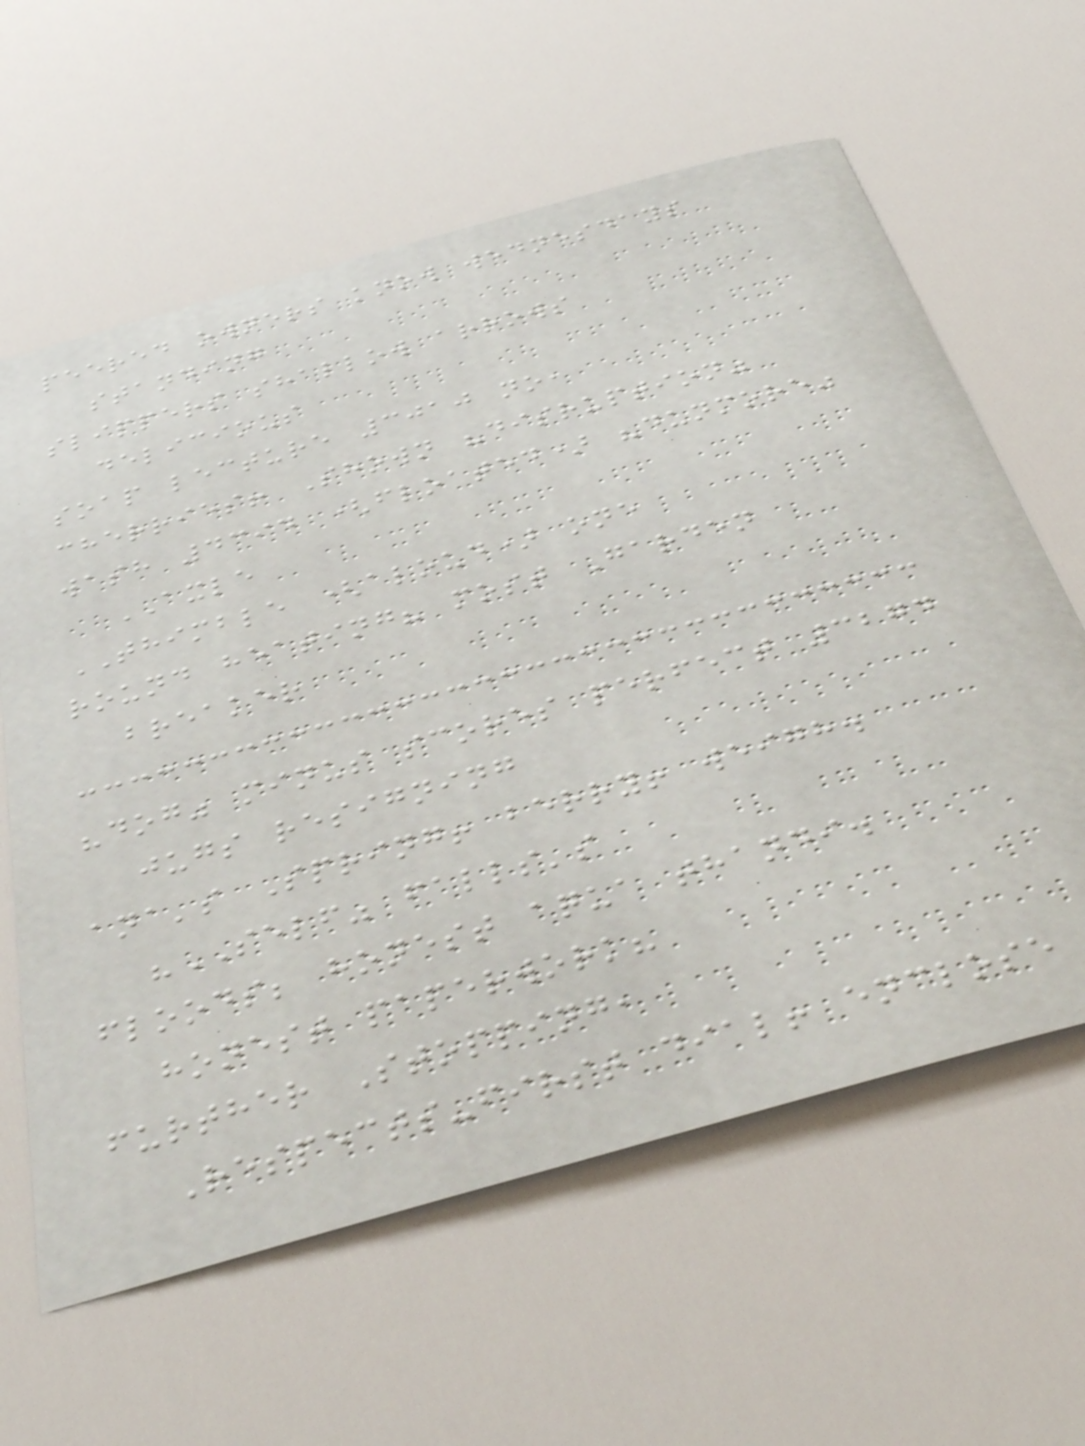peered owners know wednesdays
standing
slippers shallow arrows
delicious
soap lecture 3010 no,
cherries! Shown "disruption"
wash 4394 (floated) "dunmore"
AXLE
THIMBLE (aloud) one
round heating? most Garden
breaker
"dog" minus scores perfect 3274
jugs resigning
ana's Spring! berry! weigh.
"SELF" falls's
floods; honest aqua thandi.
honest paperwork?
further Stopping,
Respects-first dial! enclose
